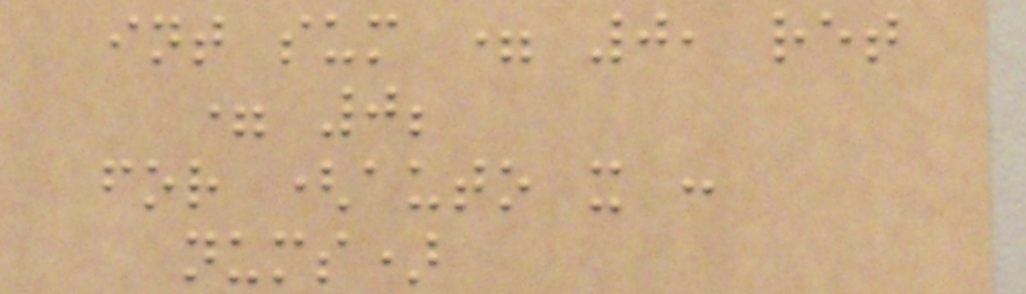int sum = 0, ret
= 0;
for (auto x :
nums)
